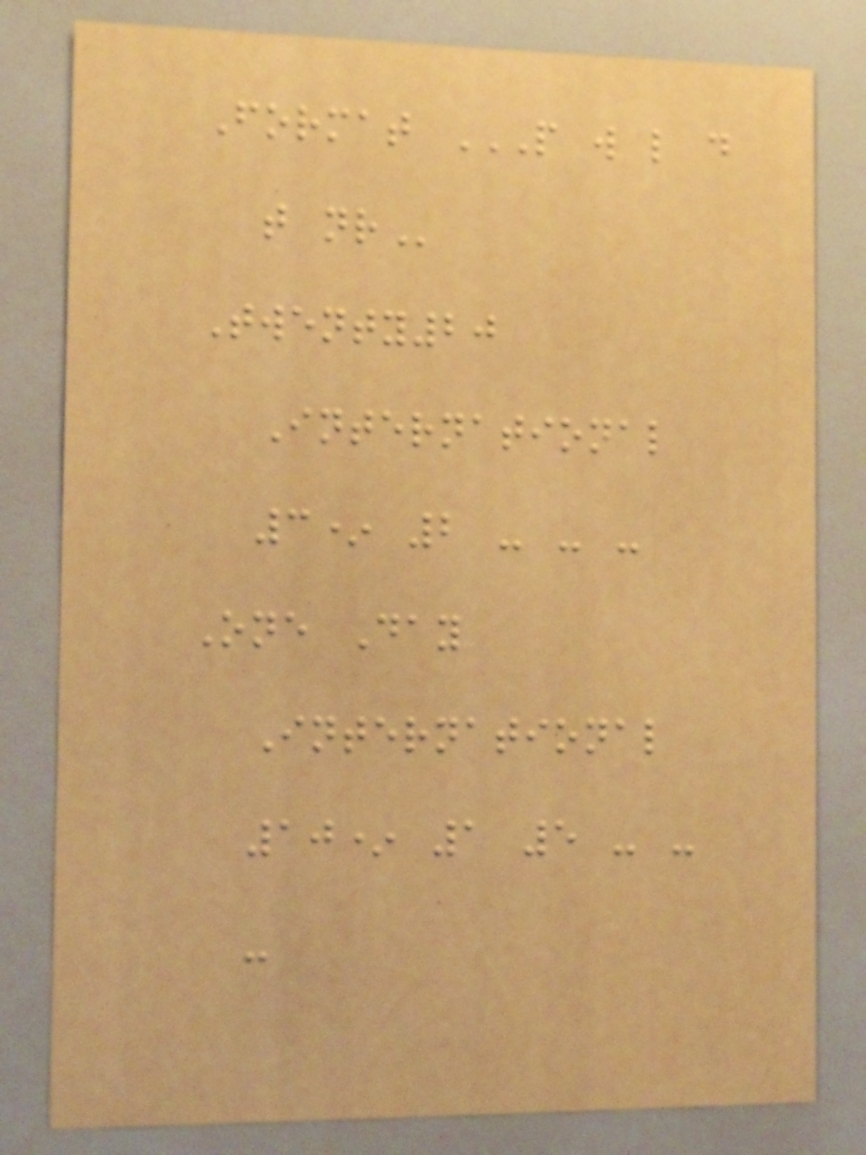Format P W L D
T NR
Twenty20
International
3* 2 - - -
One Day
International
10* 1 5 - -
-
